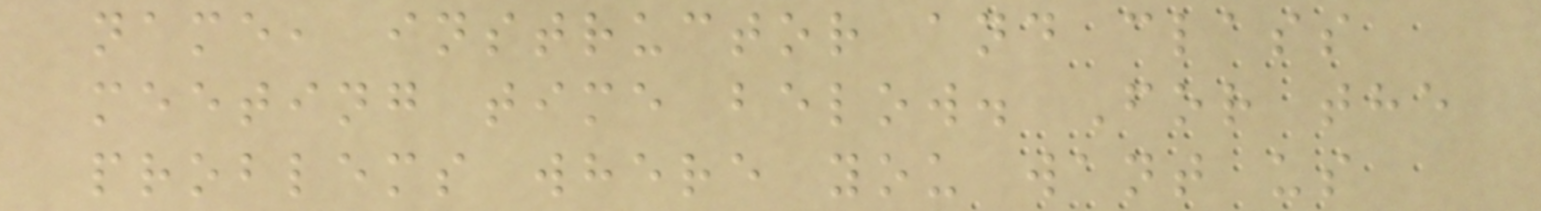name, instructor and class
meeting time below. For the
problems where you want us
